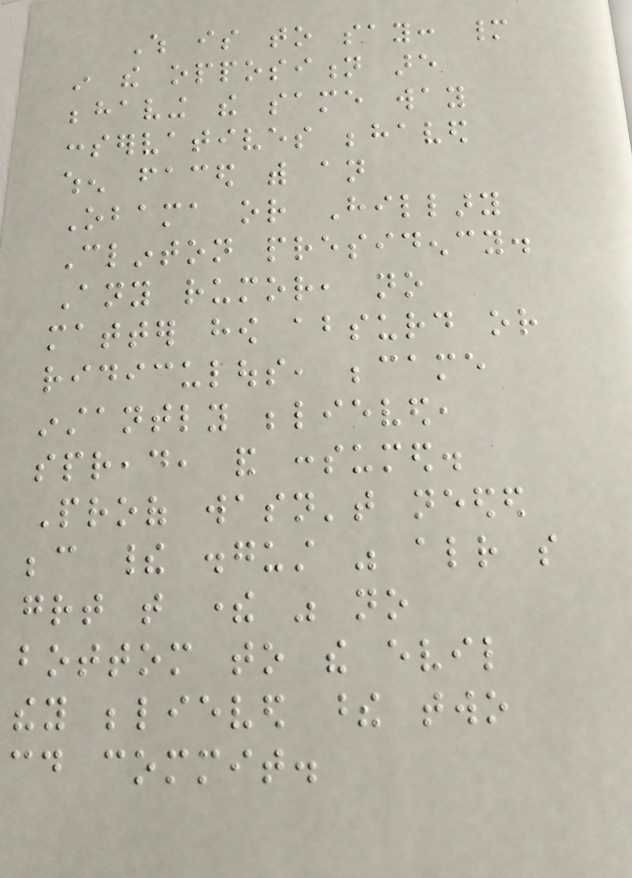Which is to say: many
in the opposition are
behaving the same way
conservatives behaved
when faced with an
Obama or Hillary
Clinton presidency.
Any rumor, no
matter how absurd or
ridiculous, became
instantly believed,
spread, and consumed.
Proof wasn't needed
because their disgust was already so
great that there was no
bottom to the evil
they believed these two
could commit.
